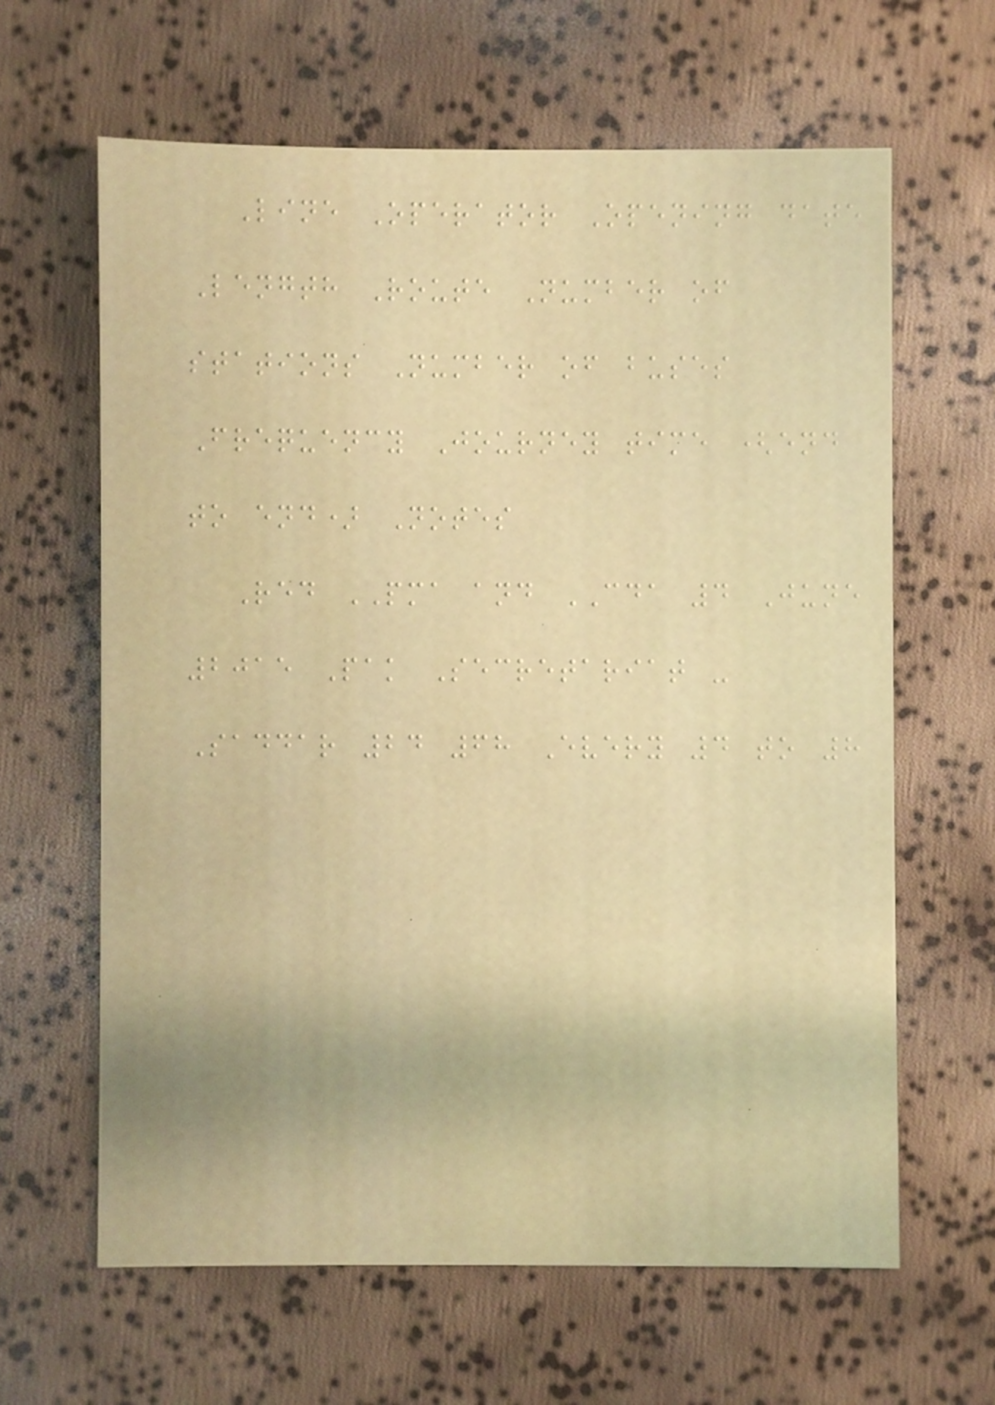Line Operator Opening date
Length Route Number of
stations Number of buses
Frequency Journey time (end
to end) Notes
Red PMA and CDA 4 June
2015 Pak Secretariat -
Saddar 24 68 Every 4 to 8
